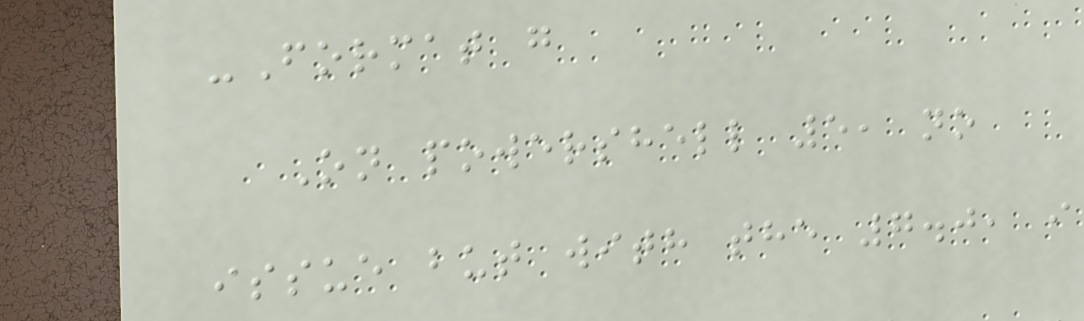-Format g
On powershell 5, no
issue but with the 7.0, i
